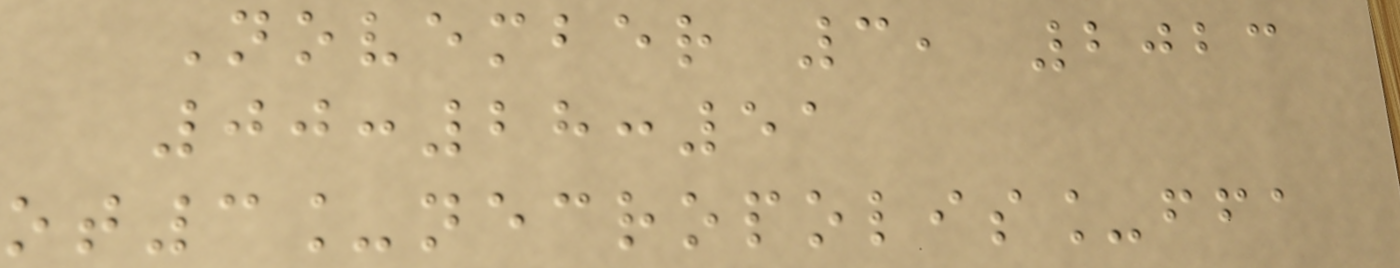November 3, 2023
00:28:51
ot3_necropolis_ffa
